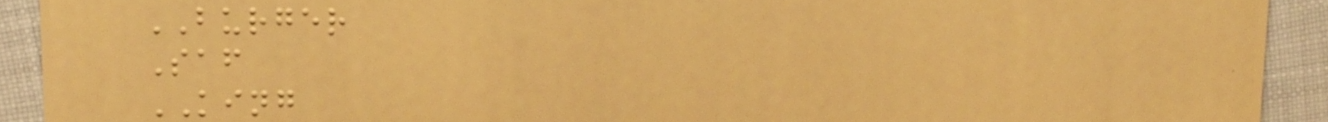BURGER
Saf
KING
